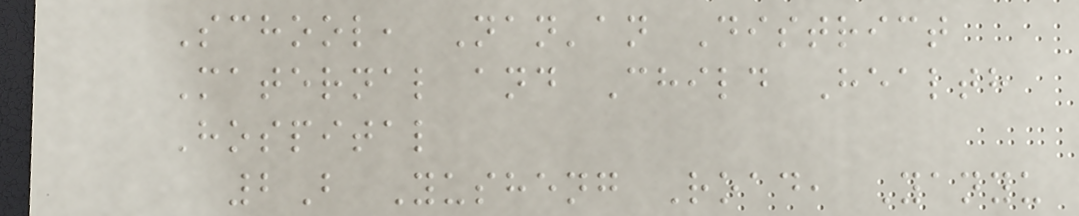School, Nan'an District
Maternal and Child Health
Hospital
2B Yusheng Road, Yanyu
